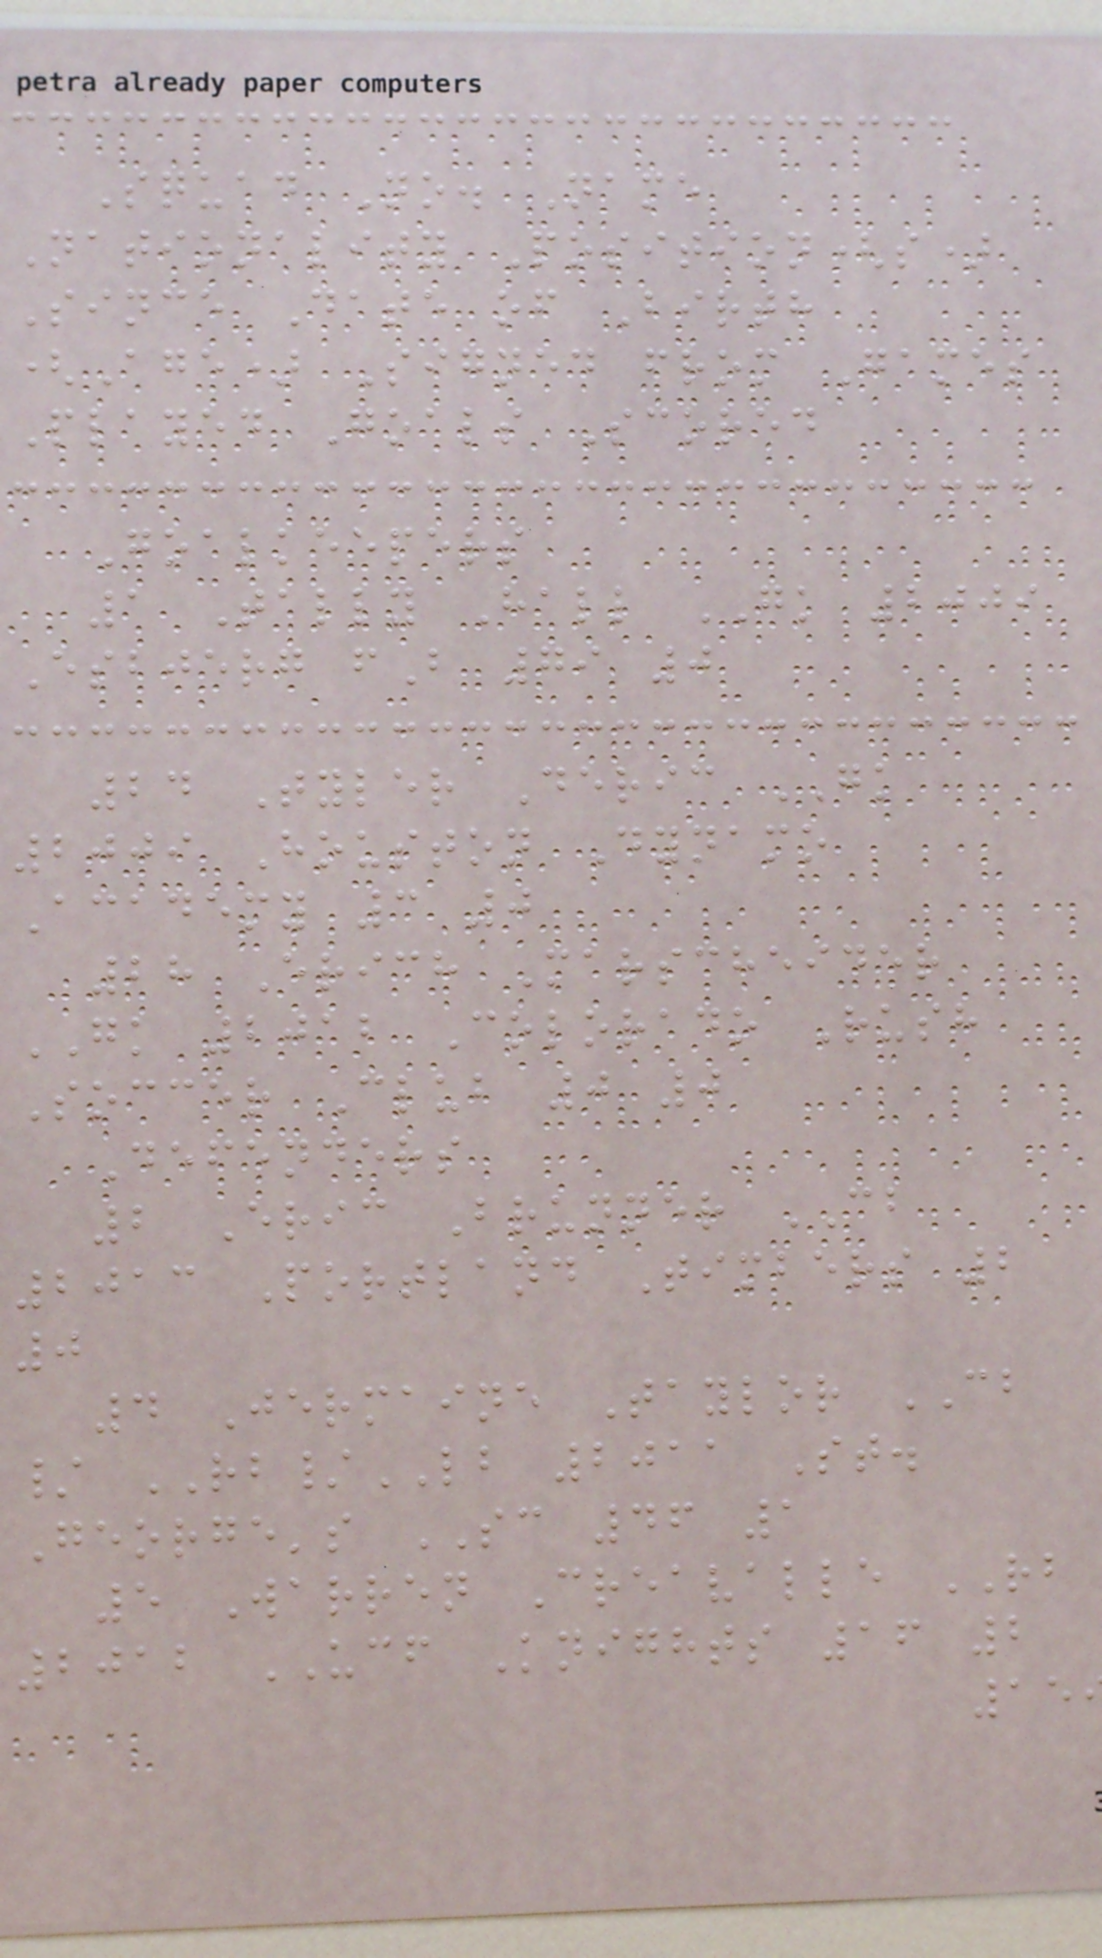Squad No. Name
Nationality Position(s)
Since Date of Birth
(Age) Signed from Games
Played Goals Scored
Goalkeepers
1 Tally Hall GK 2009
Esbjerg fB 79 0
24 Tyler Deric GK
2009 Houston Dynamo
Academy 3 0
28 Erich Marscheider
GK 2012 Colorado Rush
Soccer Club 0 0
Defenders
2 Eric Brunner CB
2013 Portland Timbers 2
0
4 Jermaine Taylor CB
/ RB/LB 2011 St.
George's SC 46 1
5 Warren Creavalle RB
2012 UCF Knights 16 2
